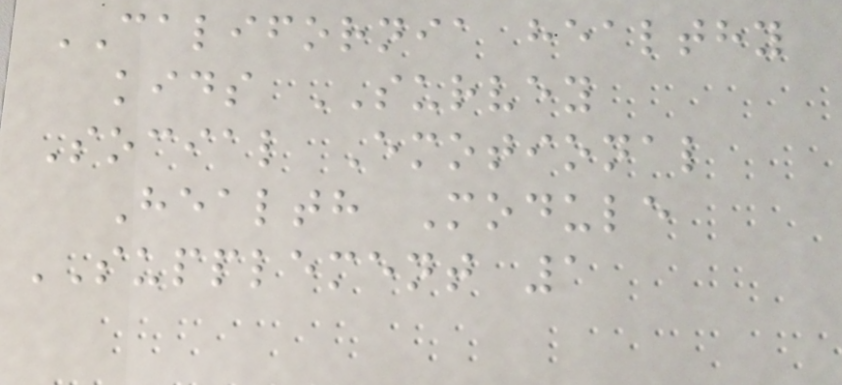CALIFORNIA healthy
kids SURVEY
Social Emotional
Health Module
SUPPLEMENT 1
